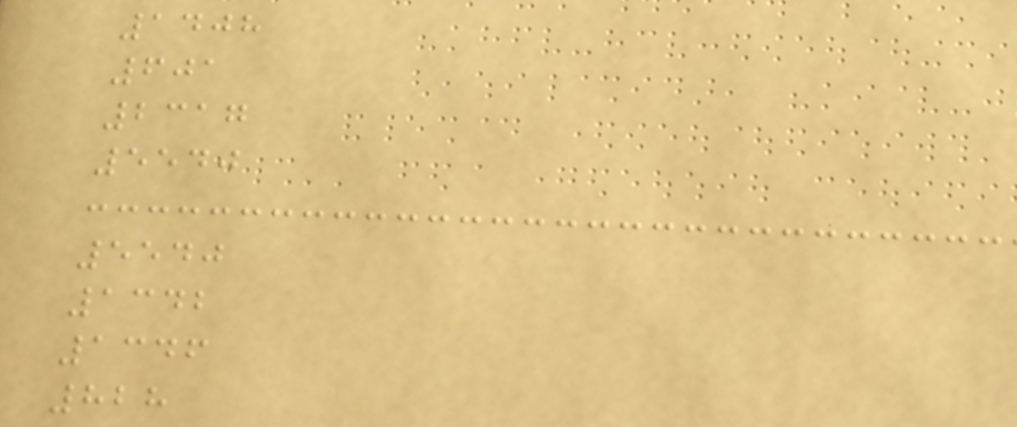1408
601
2317
5540
5540
1342
1346
828
